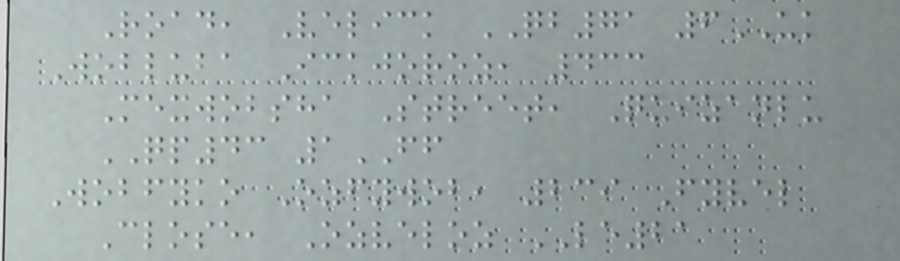Road, Velick QB71 6UK
Wobluba Ickjoroz, 433
Mexwobsha Street, Quizanlu
QP43 1FF
Wobfyko Ozfywob, 239 Fyvel
Close, Ozveloz LE21
